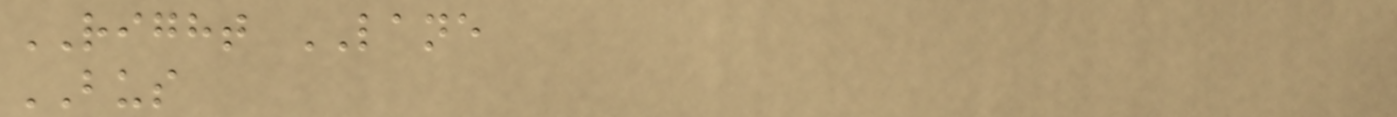RIGHT LANE
BUS
